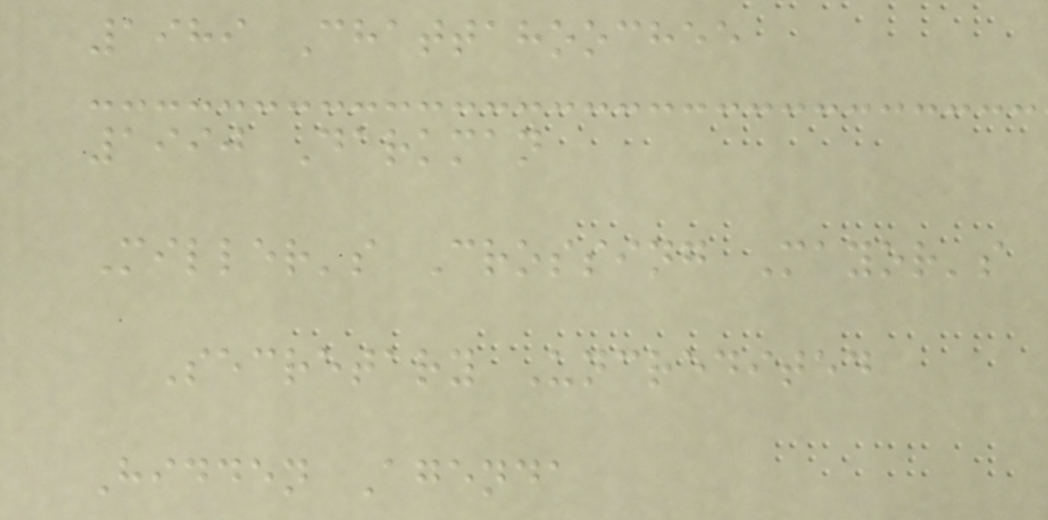1989 Chattahoochee
1990 Darkman
Miller's Crossing Mayor's
Secretary Uncredited
Hidden Agenda
